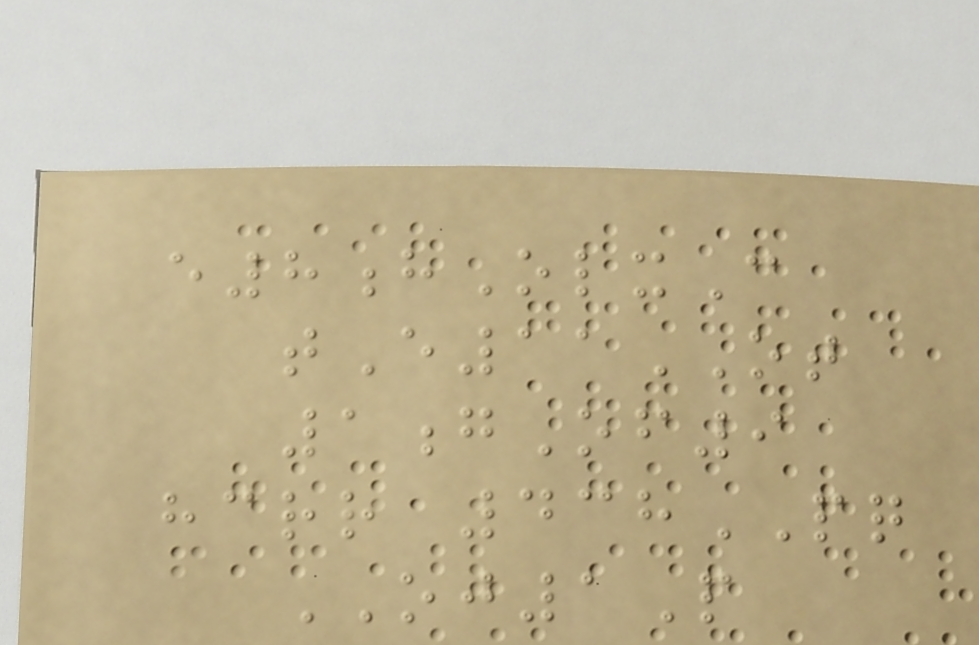e8hOlxC
tE11OT
1gOf9
hcrr 438PQ
OJ1P
